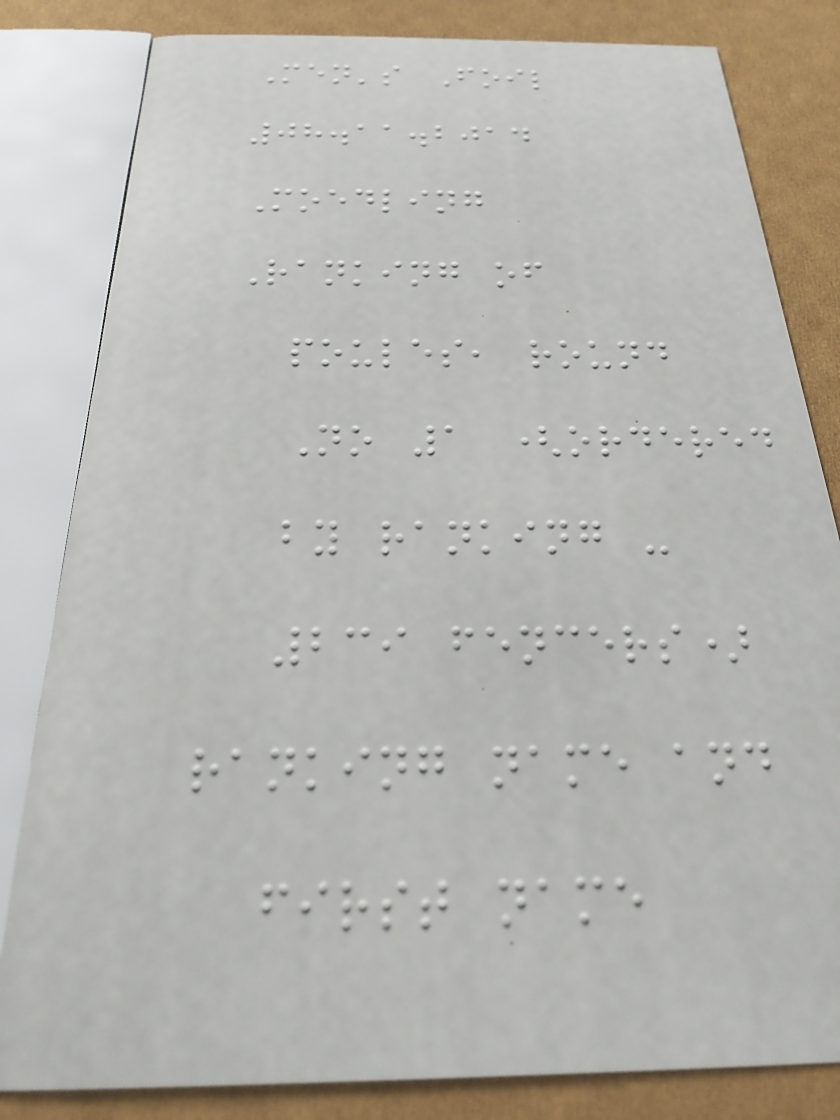Men's Foil
08.11.2014
Moedling
Ranking of
poules, round
No 1 (ordered
by ranking -
239 fencers)
ranking name and
first name
